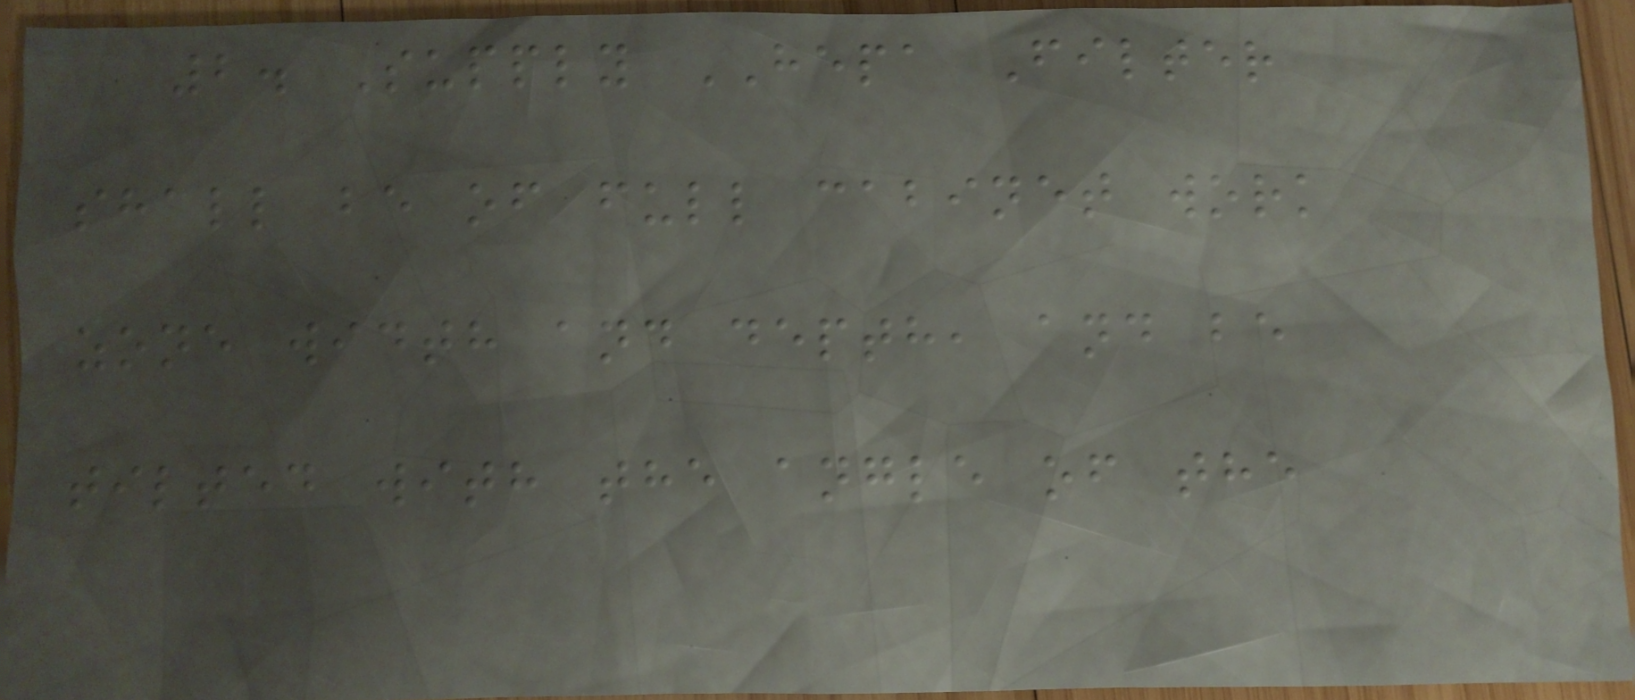2. Supply HEPA Filter
shall be of full cabinet work
zone width and depth, and be
tilted with the angle of the
